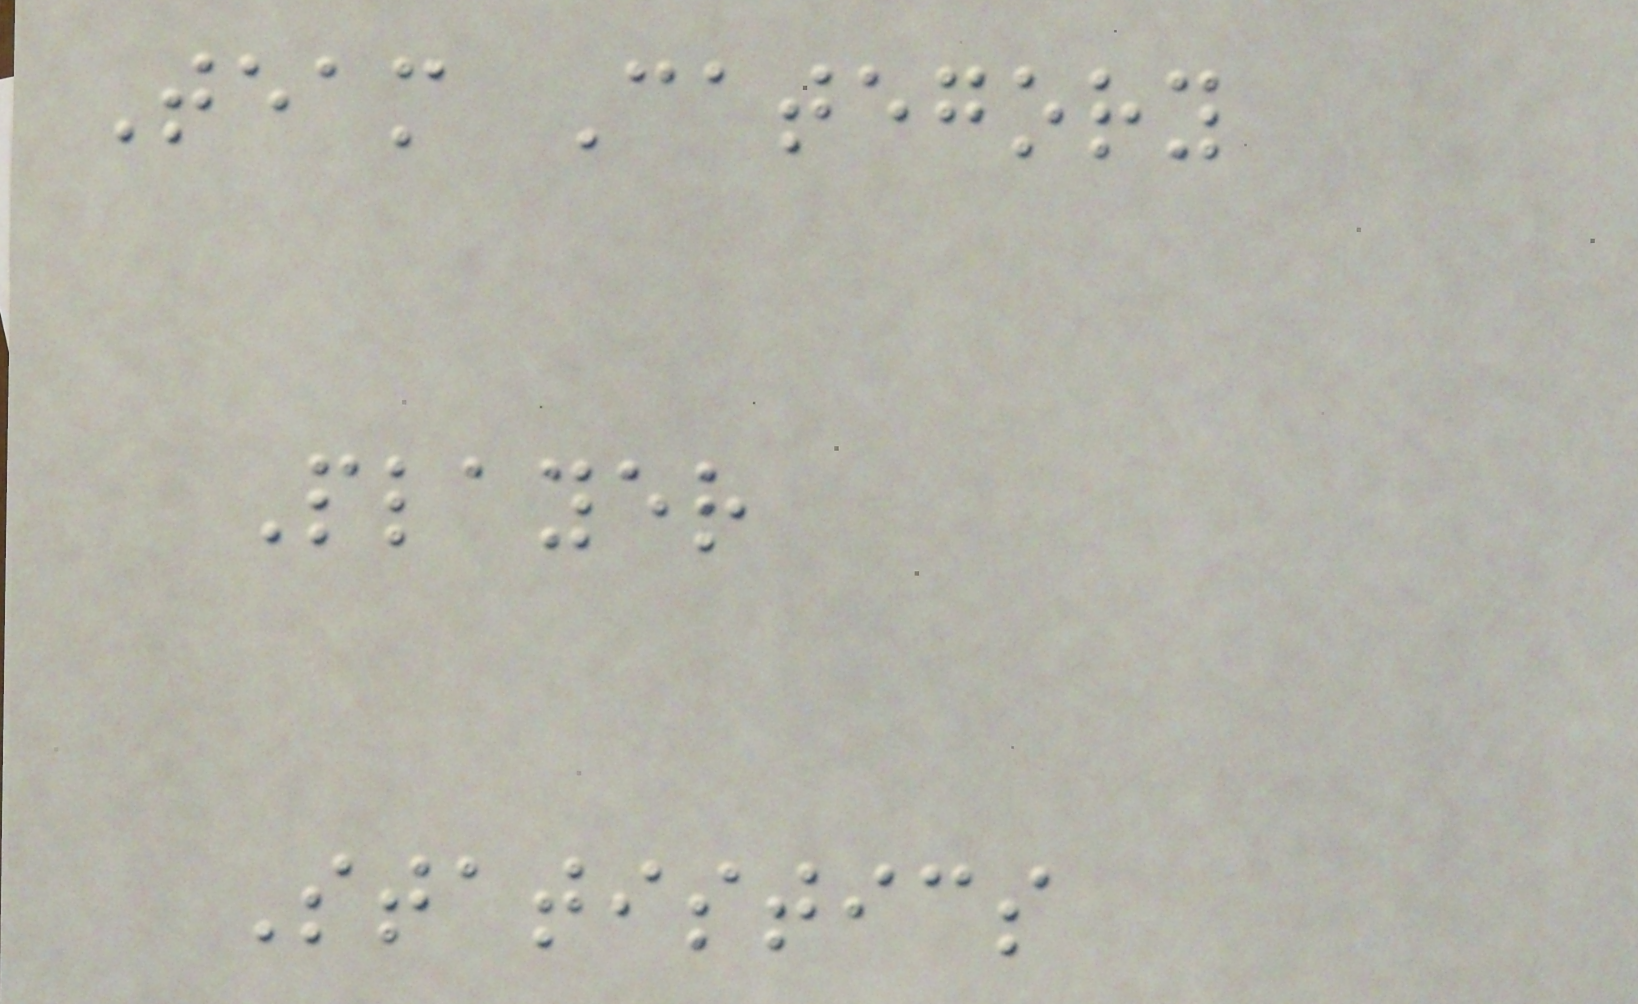Team Category
Player
Statistics
